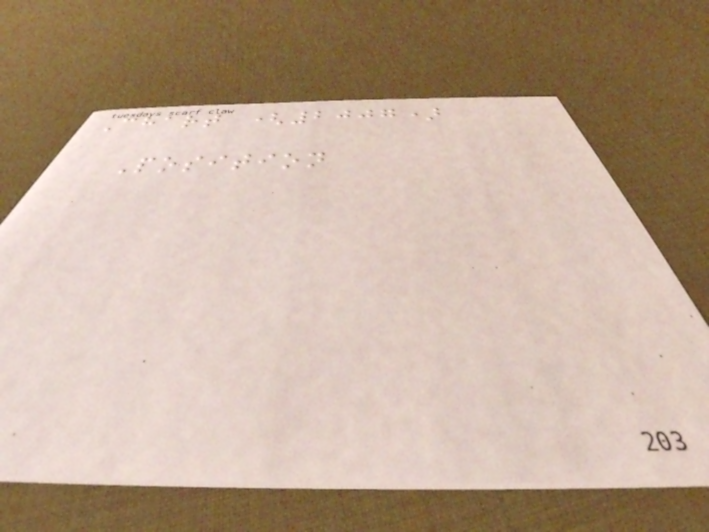Chart (2007)
Position
